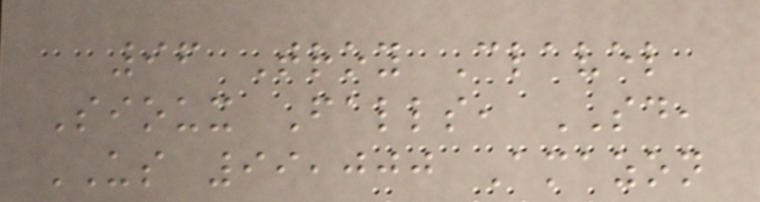96 Troy Clavel
Sioux Falls, SD,
US 99,000 Amazon
